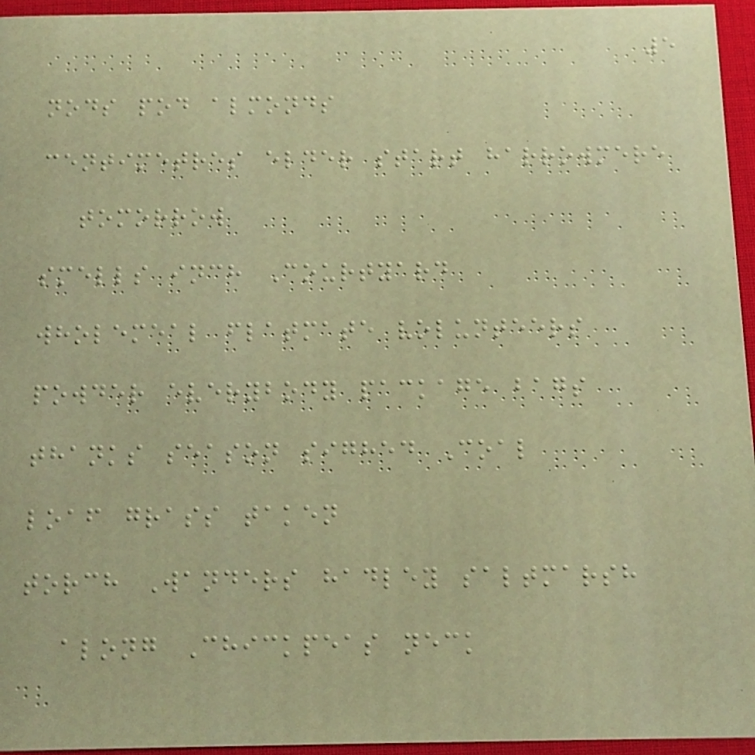5
nods pod almonds
centimetres elder start harrowmere
tomorrow
smells inch Courtyard
wholemeal flatmate volunteers
powder everybody package bags
thanks season sighed Coal
loaf grass taken
torch Wanders hadley saltmarsh
along Chickpeas neck
